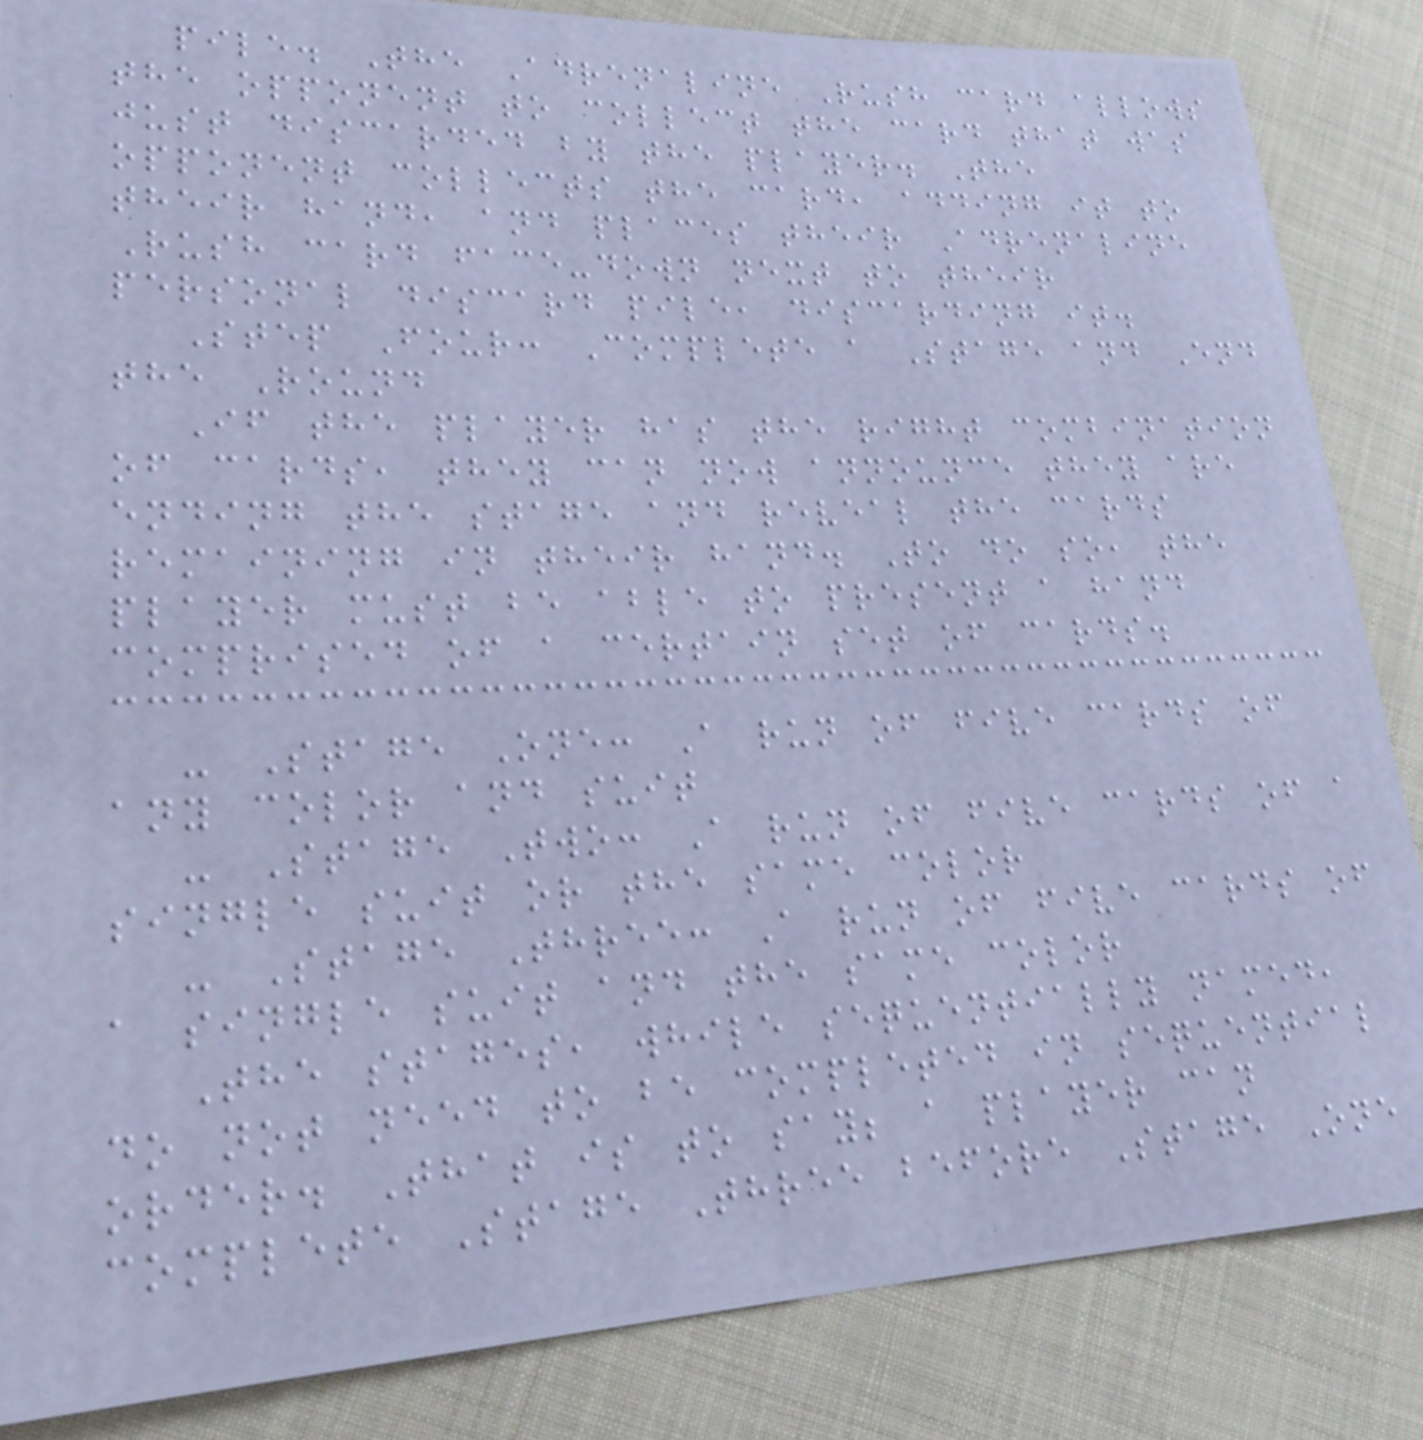pile. The Adrenaline Rush card allows
the opponent to collect the card that was
just discarded by the player. The
opponent collects the card, adding it to
their hand, and places their Adrenaline
Rush card face-down next to their
personal discard pile, discarding it.
Step Four: Complete a Stage and End
the Round
If the player has the right combination
of cards, they can now announce they are
ending the stage and reveal the cards
remaining in their hand. To do so, the
player must be able to present a hand
comprised of a certain set of cards.
- Stage One: A run of five cards of
any color and suit
- Stage Two: A run of five cards of a
single suit or the same color
- Stage Three: A run of five cards of
a single suit and the same color
The stages, while sequentially named,
do not need to be completed in sequential
order. That is to say; a player can
complete Stage Three before Stage One
